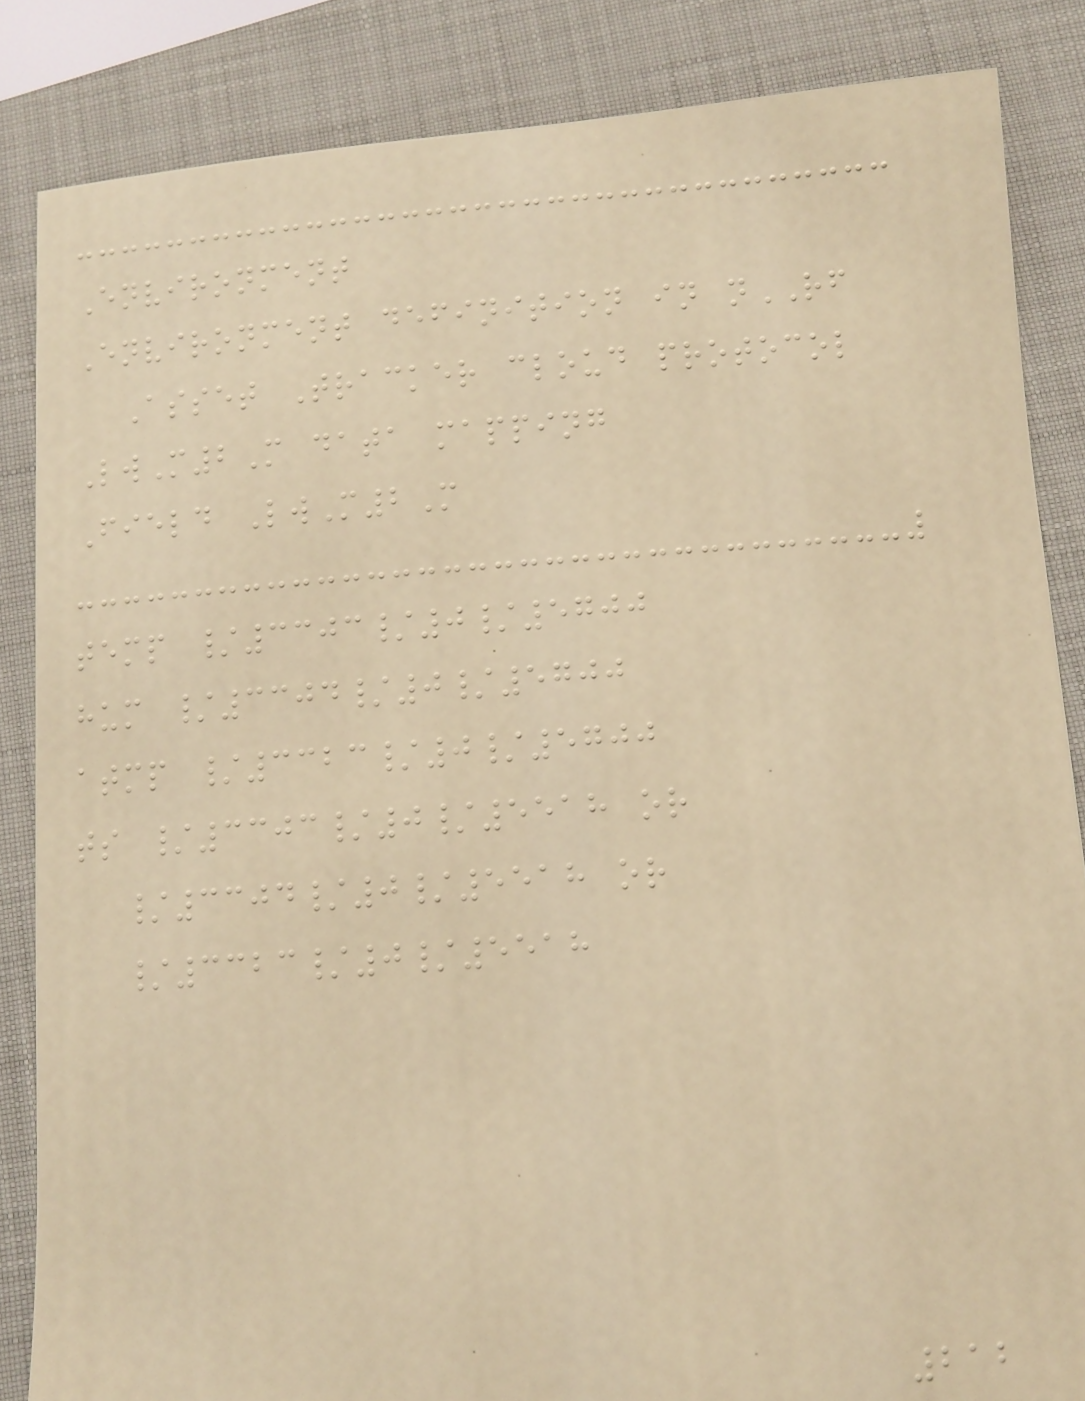Environment
Environment definition in nRF
Asset Tracker cloud protocol
LwM2M data mapping
Field LwM2M
temp /3303/0/5700
hum /3304/0/5700
atmp /3323/0/5700
ts /3303/0/5518 or
/3304/0/5518 or
/3323/0/5518
212
